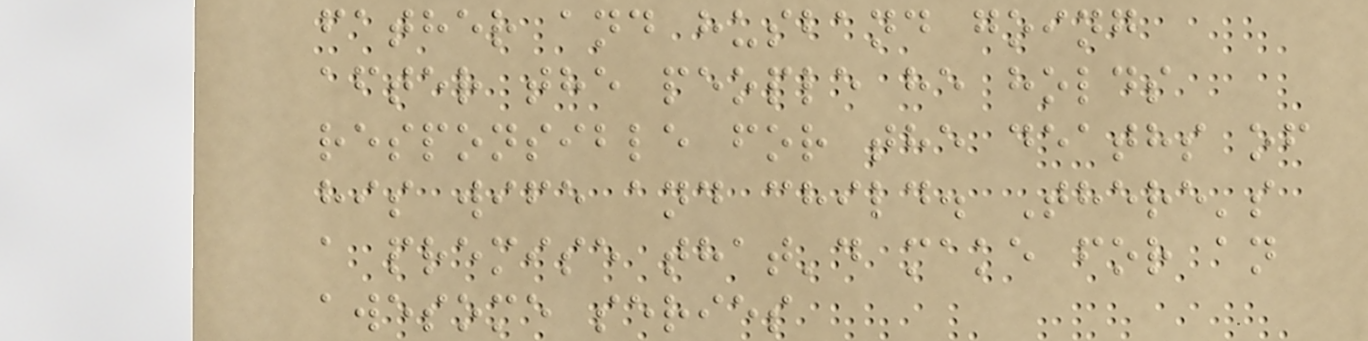father and husband going
after the people he holds
responsible for the deaths of
his wife and child. There's
a premise that'd make for an
awesome series
